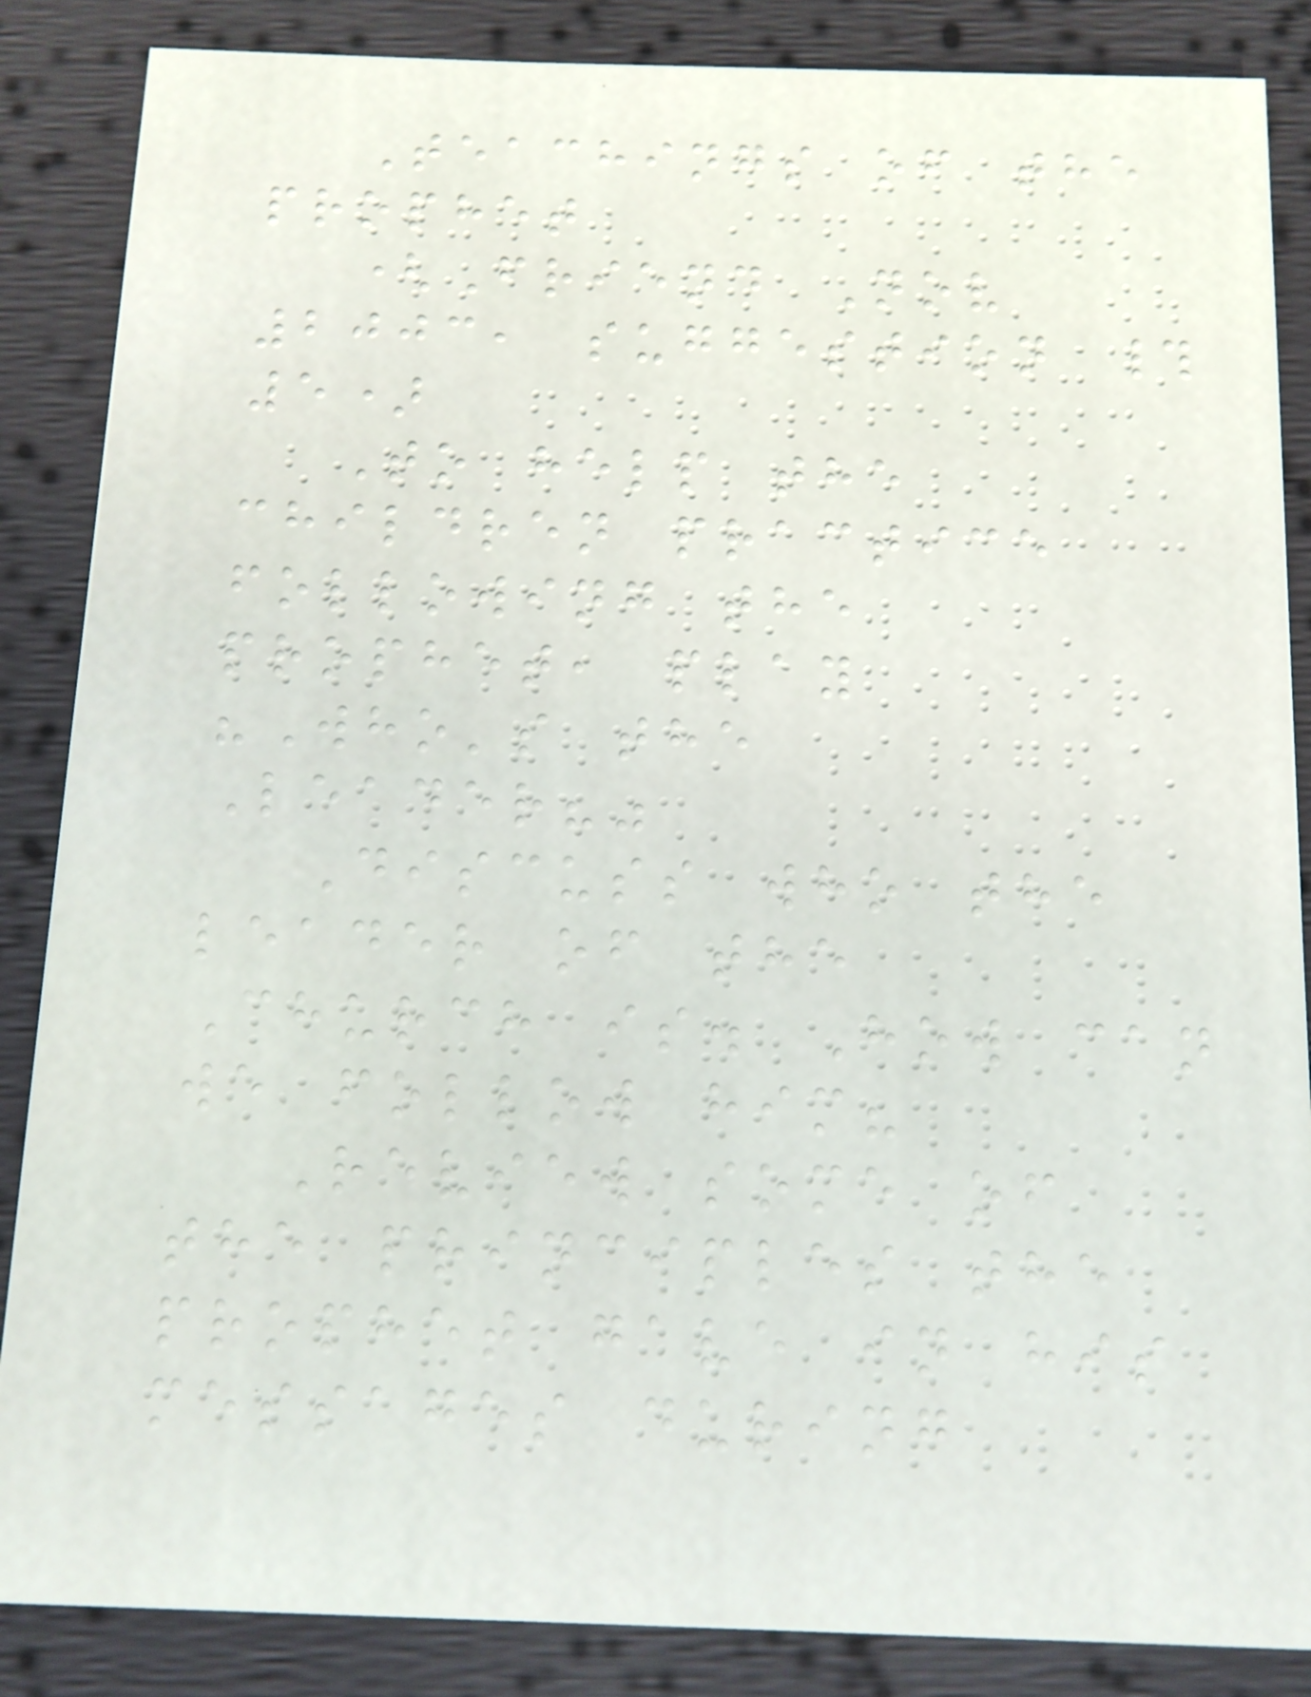Teachings of the
prophet
(Friend Nov
2003, suggestion #
5)
To help the
children practice
following the
prophet, play
"Who's the
Leader?"
Discuss who the
leader of the
Church is. How can
we follow him?
Review some of
the principles the
prophet gave in his
messages during
